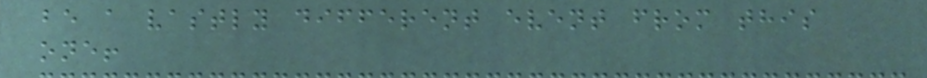be a vastly different event from this
one!
